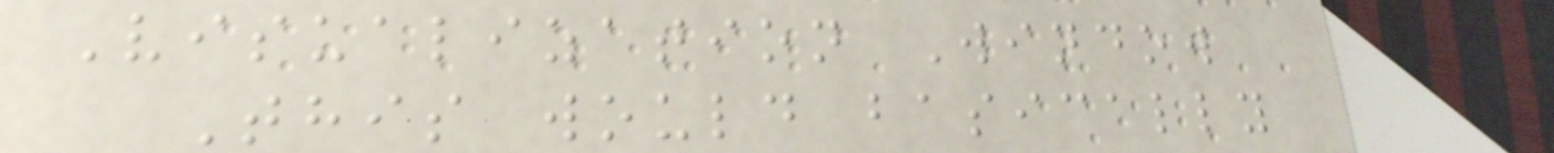Visualization Window
This would basically
